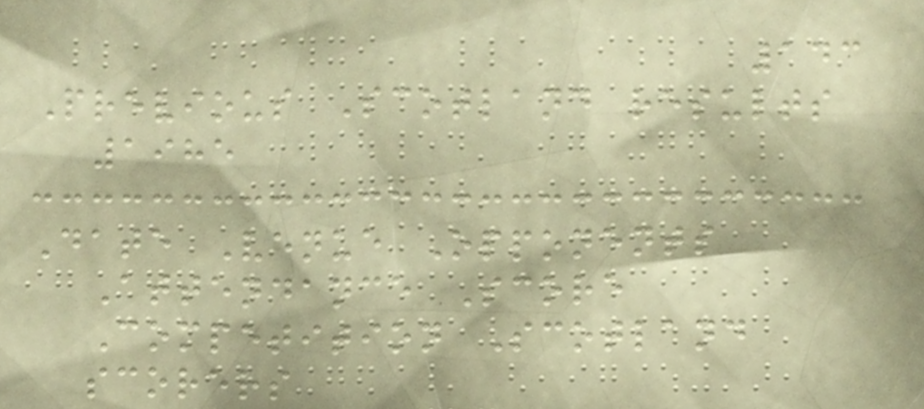143
Previous Scotland results
1985
Date Venue Opponents
Attendance Score
Competition Scotland
scorers
